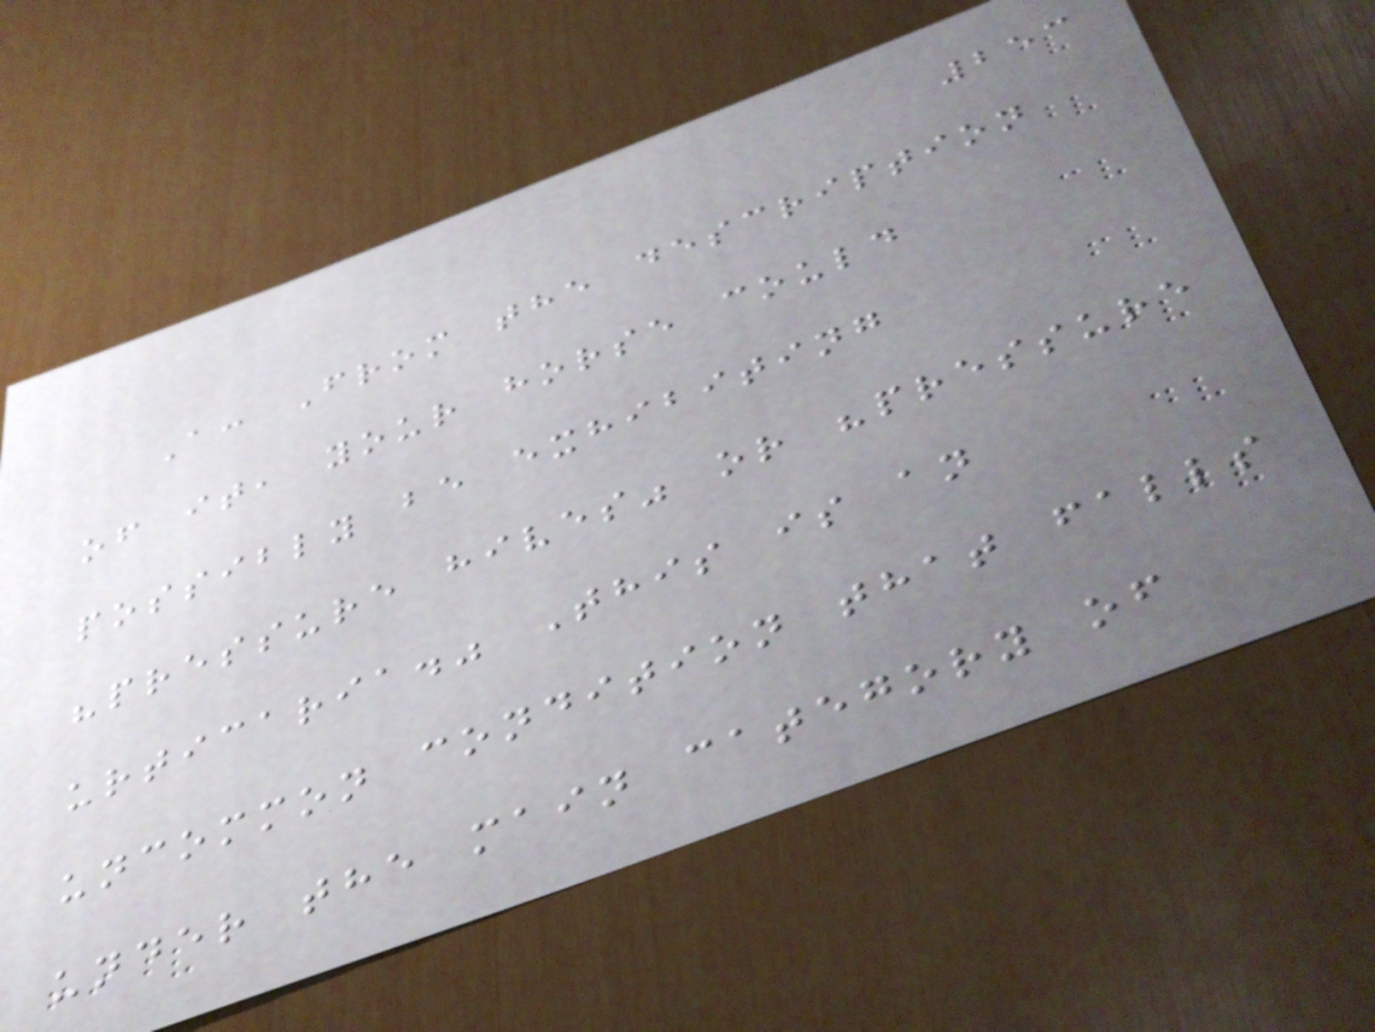253
A: From the description
of it, your horse could
possibly be exhibiting
"pressure hives" or "pressure
urticaria." This is an
uncommon condition that falls
under the main category of
